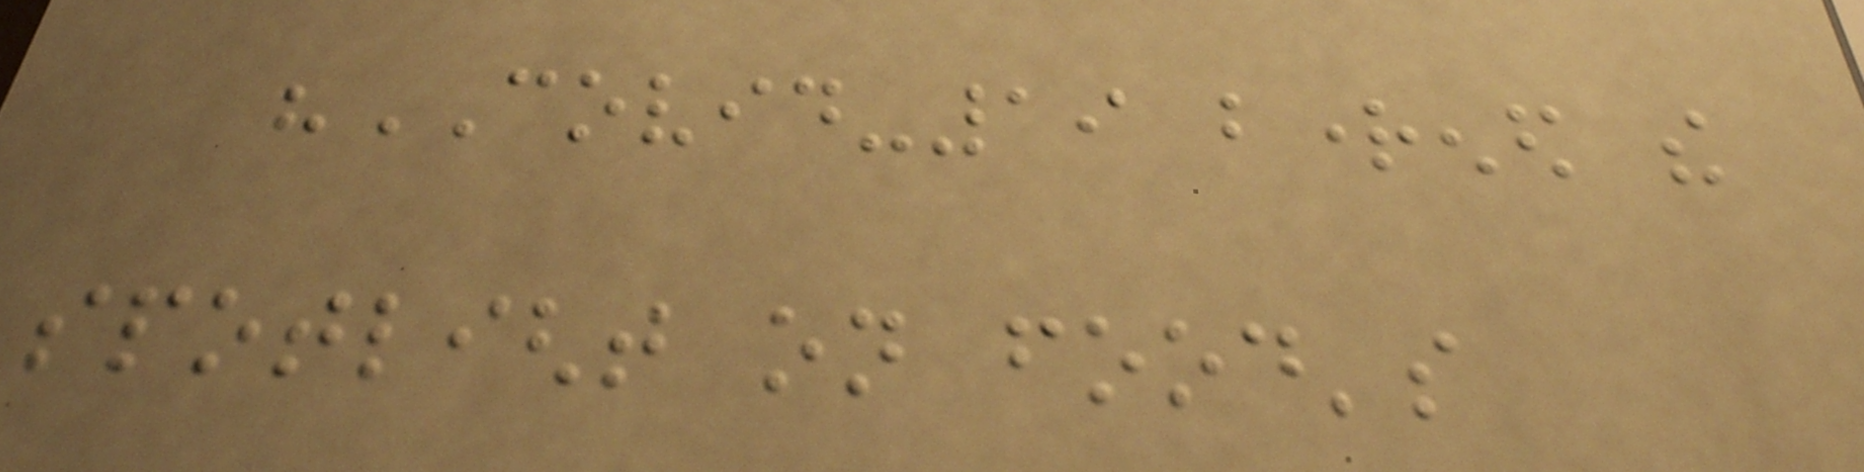"COVID-19 brightened the
spotlight on food's
